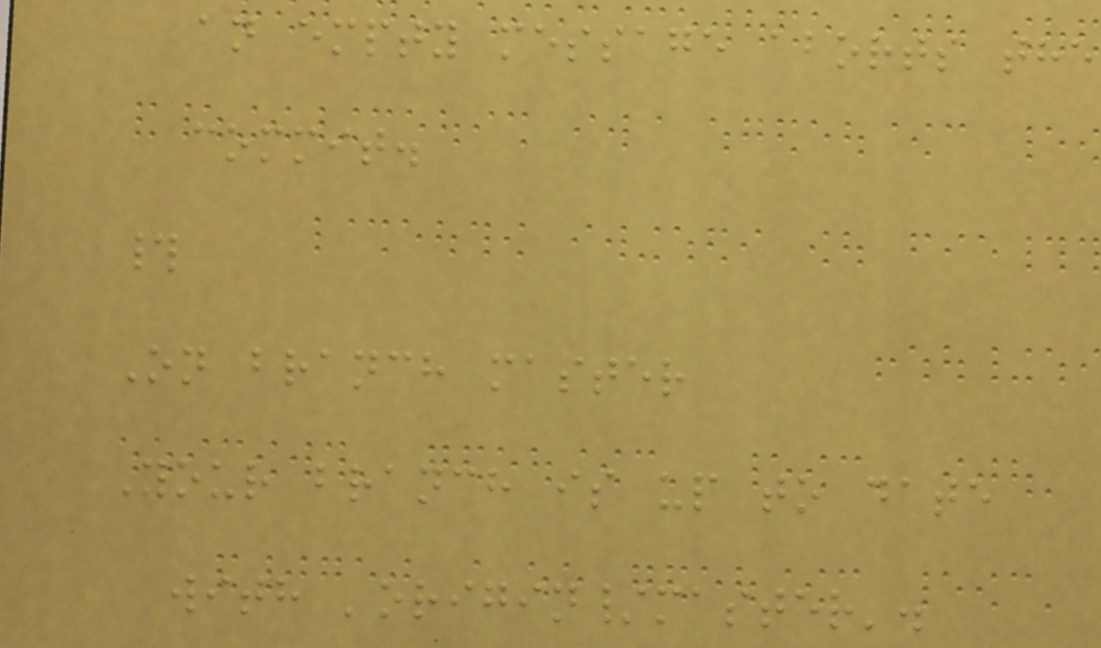an empty message aborts the
commit.
#
On branch master
Your branch is up to date
with 'origin/master'.
